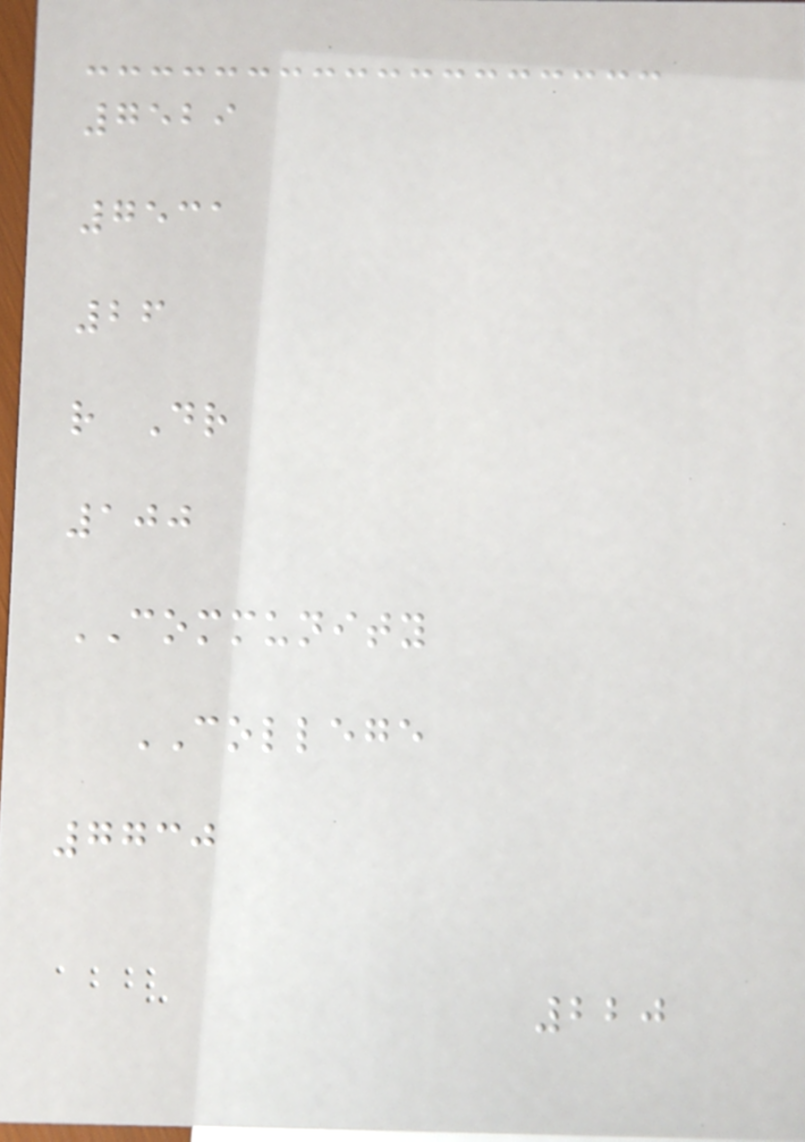7529
7531
26
r Dr
100
COMMUNITY
COLLEGE
7730
220
